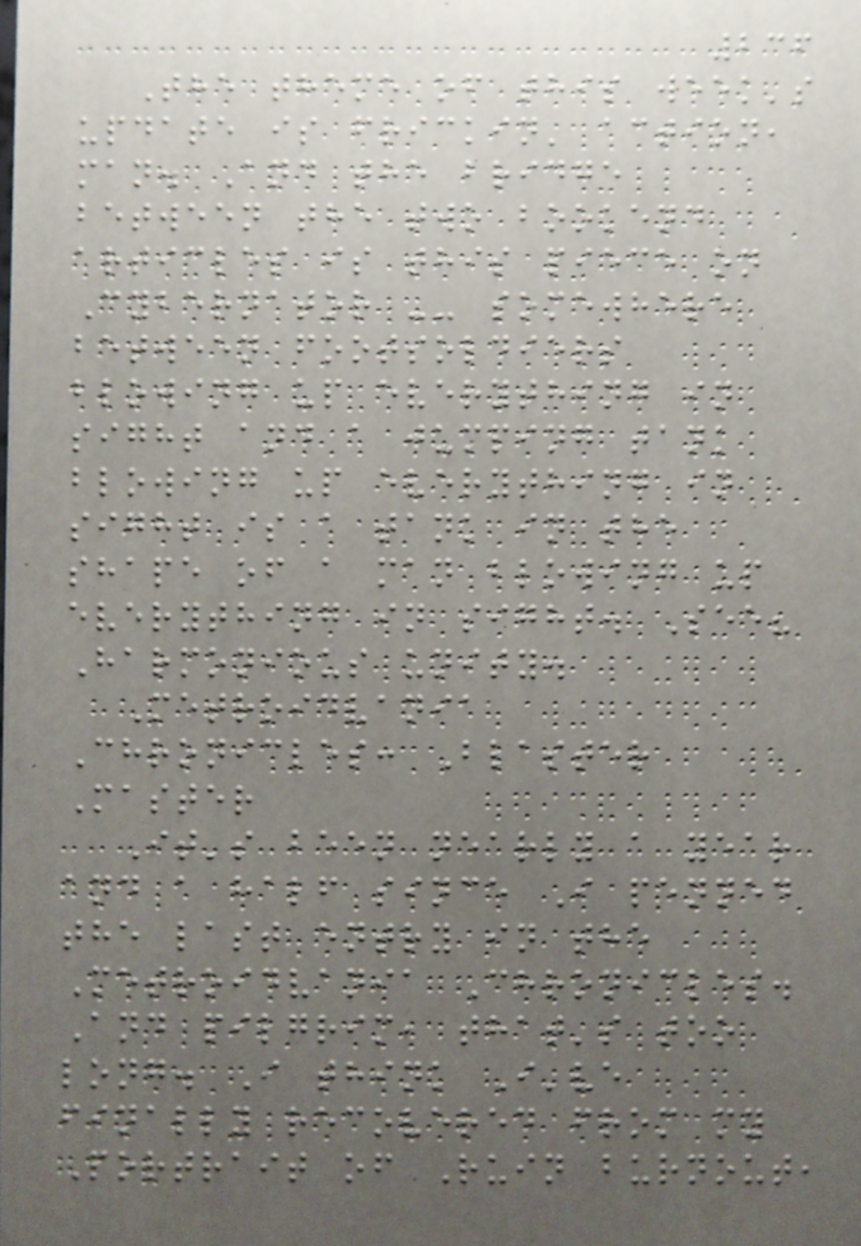236
The theme of this week's
update is frickin' action,
man. And the bridge
between the two bookend
articles is this piece on
Cybernator -- somewhere
between footsoldiers
blowing up everything in
sight and a jumping tank
blowing up everything in
sight is a tank in the
shape of a man blowing up
everything in sight. See?
Harmonious unity.
Metroidvania
Chronicles: Blaster
Master
It's been nearly a year
and a half since I penned
the last entry in the
Metroidvania Chronicles.
And pilgrim, that's too
long. I think I've
finally recovered from my
Portrait of Ruin burnout,
